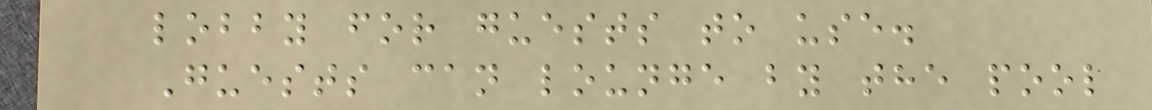lobby for guests to use.
Guests can lounge by the pool
